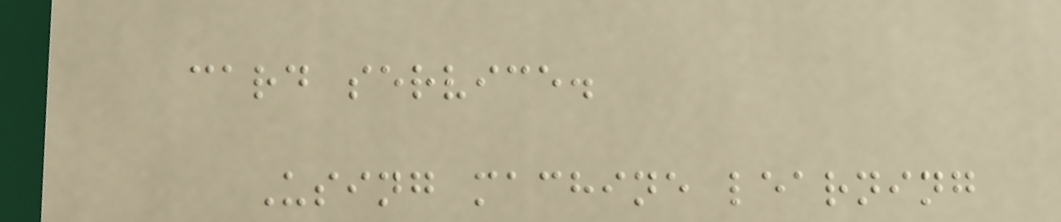card service.
Using machine learning
